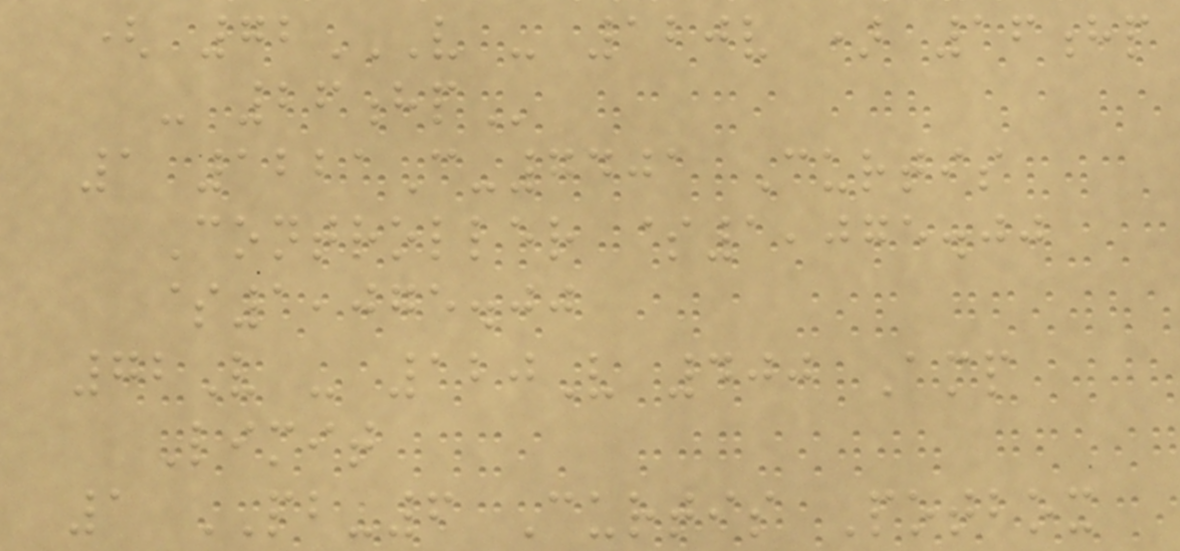( 72V - 120V ) 16HP
- 26HP
1 1221C-7401 Curtis
Controller $1,075.00
$1,075.00
72V - 120V 400 Amp
Limit
1 PB-6 Curtis Potbox
